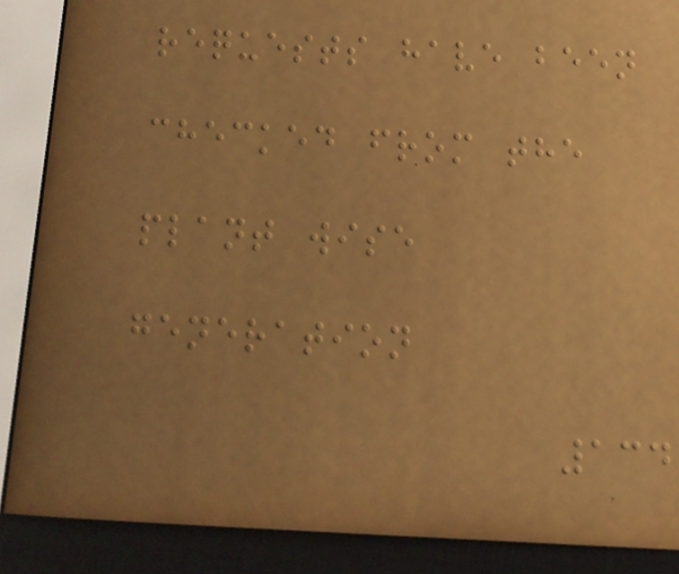requests have been
checked from the
plant wise
generation
134
